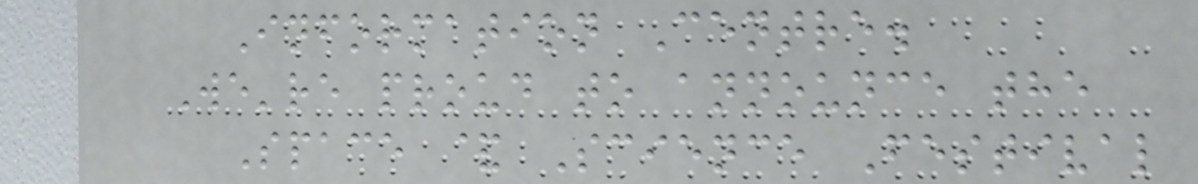Information Centre.
We're proud to announce the
Space & Science Festival
